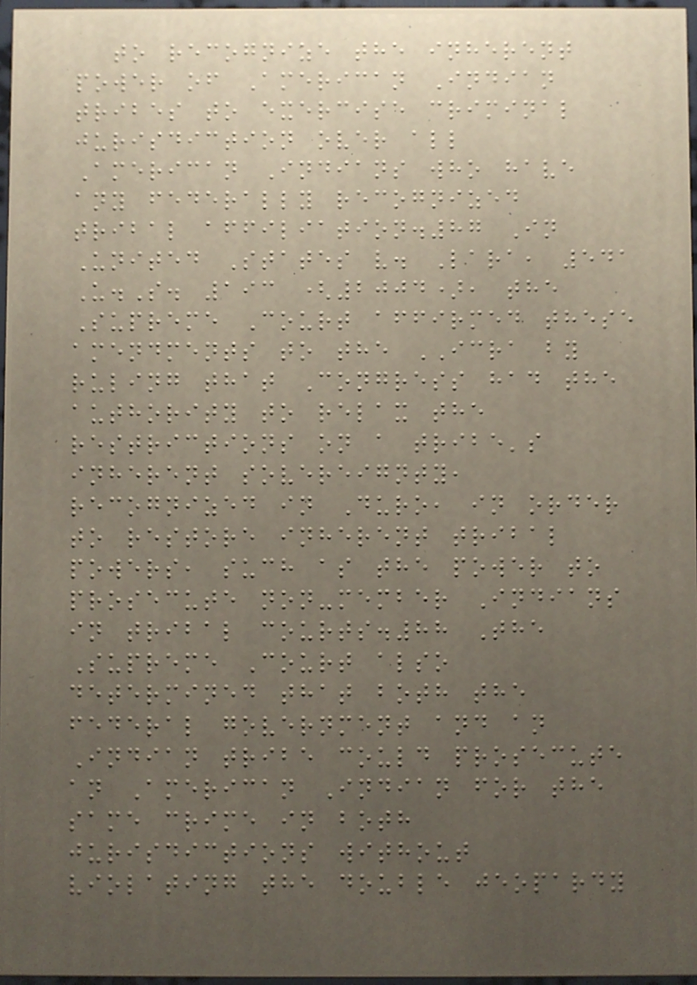to recognize the inherent
power of American Indian
tribes to exercise criminal
jurisdiction over all
American Indians who have
any federally recognized
tribal affiliation.87 In
United States v. Lara, 541
U.S. 193 (2004), the
Supreme Court affirmed these
amendments to the ICRA by
ruling that Congress had the
authority to relax the
restrictions on a tribe's
inherent sovereignty,
recognized in Duro, in order
to restore inherent tribal
powers, such as the power to
prosecute non-member Indians
in tribal courts.88 The
Supreme Court also
determined that both the
federal government and an
Indian tribe could prosecute
an American Indian for the
same crime in both
jurisdictions without
violating the double jeopardy
